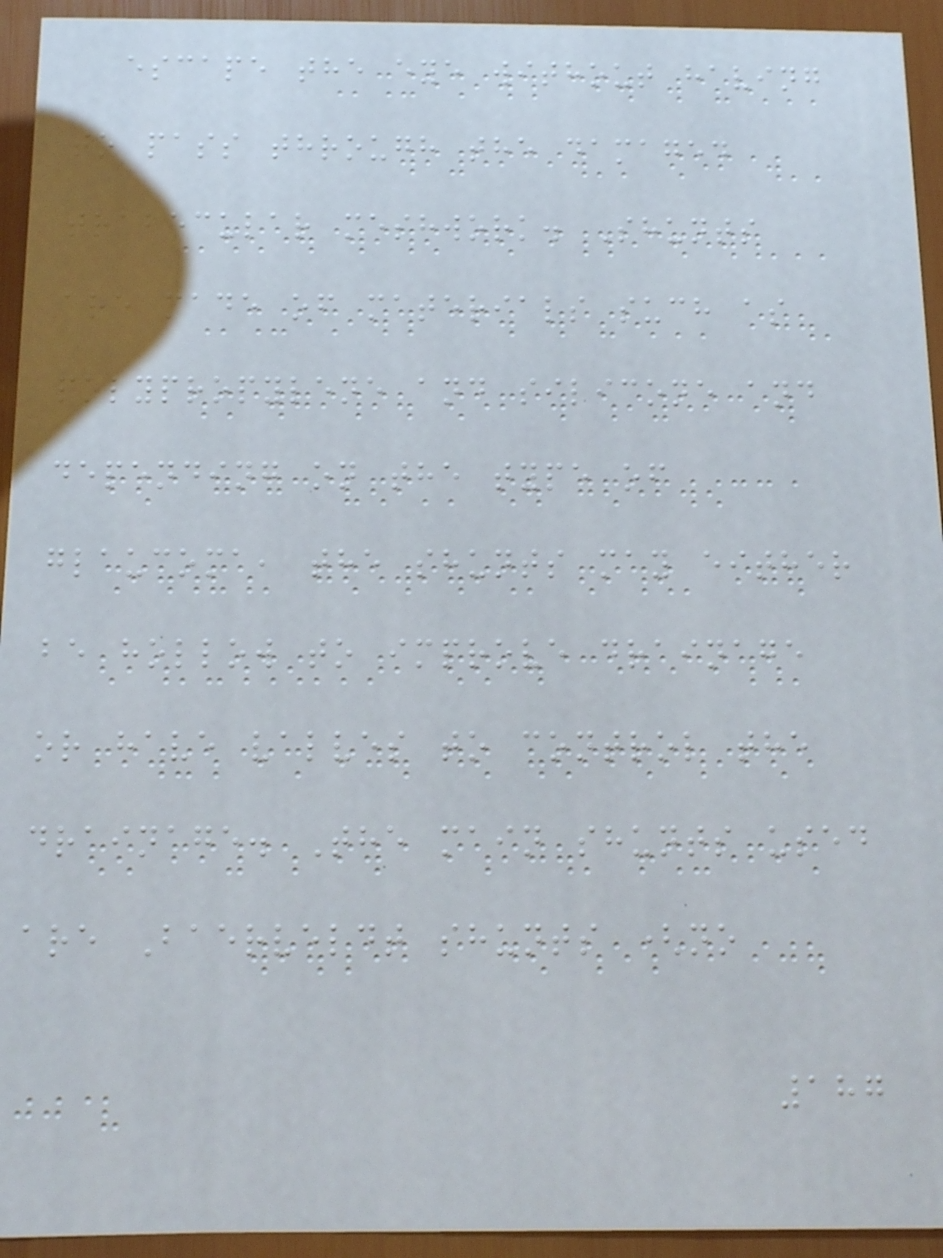escape the eye without having
to pass through the damaged
trabecular meshwork. Shunts
are made of materials such as
polypropylene and silicone and
depending on the type of
glaucoma, the shunts may either
be hollow to improve drainage
or have valves to control the
drainage. The main shunts used
are Baerveldt shunts (no
187
